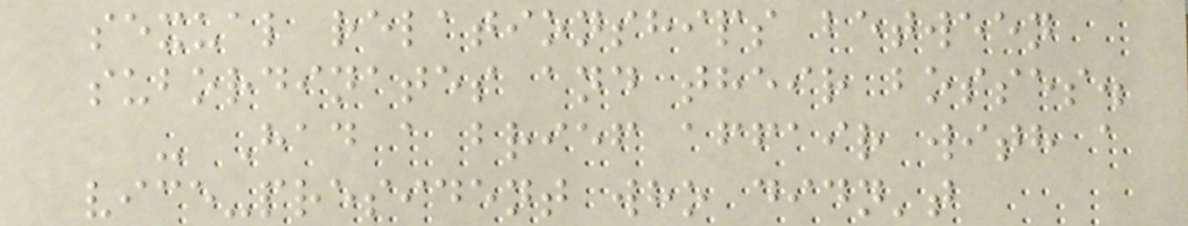sexual relationships between
subordinates and their bosses.
- Had a brief affair with a
vice-president who didn't
